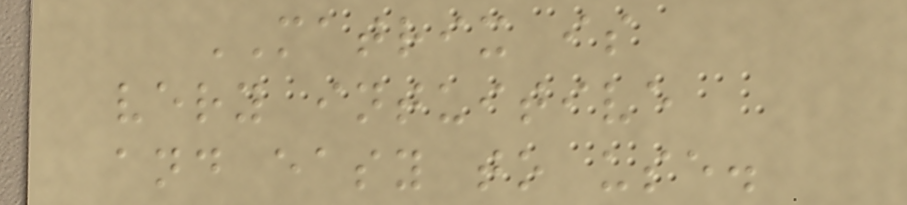MATRIX is
very intuitive
and easy to use.
